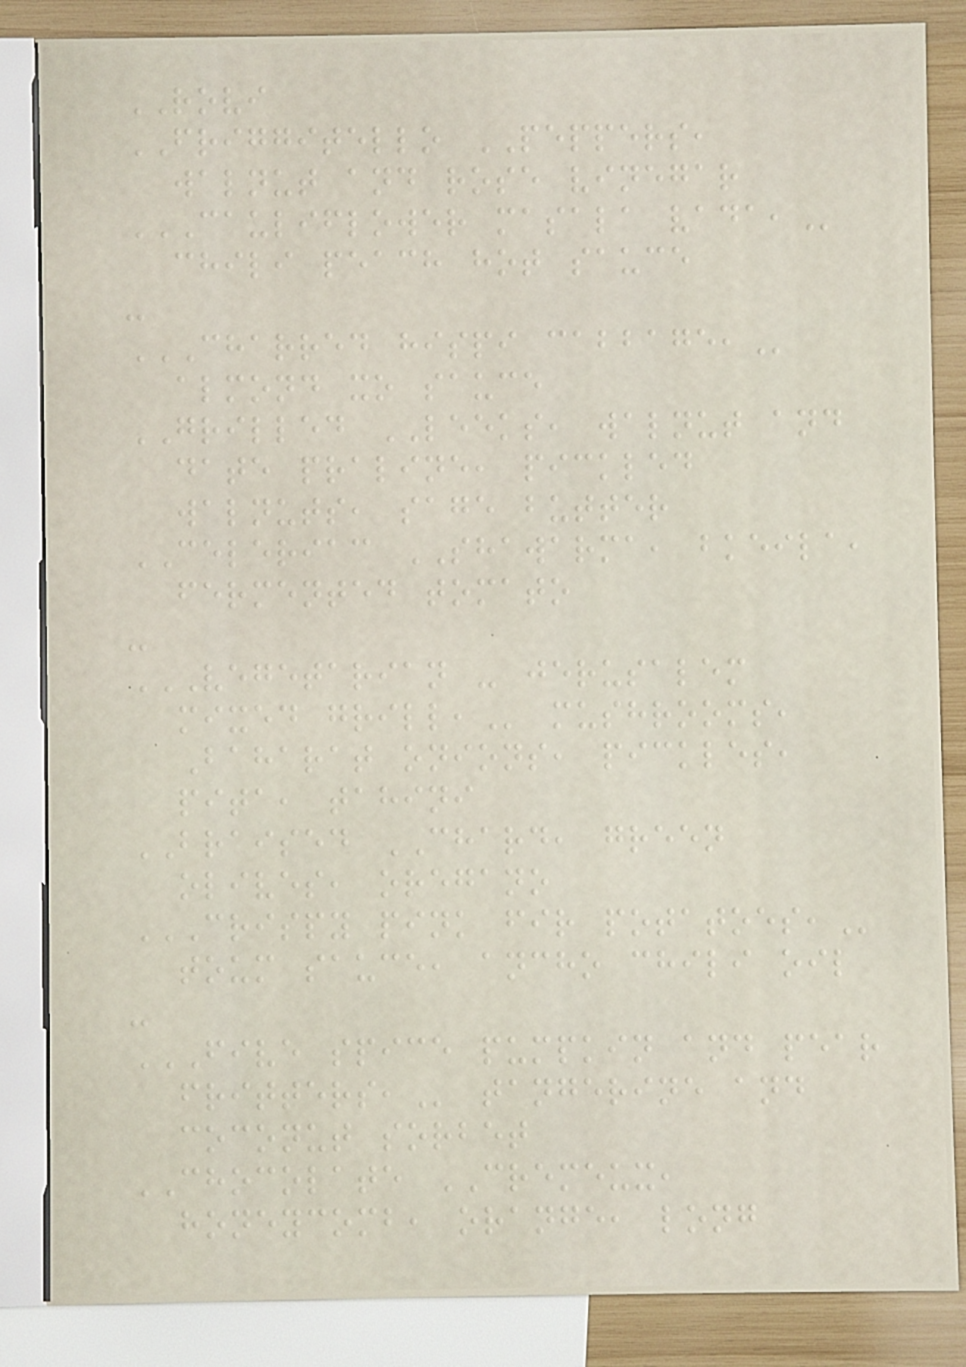ROVI
FRIGGITELLO PEPPERS,
walnut and rose vinegar
CAULIFLOWER MASALA VADA,
chili peach hot sauce
-
CHARRED HISPI CABBAGE,
almond xo sauce
GRILLED LEEKS, walnut and
date praline, pickled
walnuts, sage butter
CELERIAC SHAWARMA, bkeila,
fermented tomato
-
VEGETARIAN - JERUSALEM
MIXED GRILL, mushrooms,
Baharat onions, pickles,
pita, tahini
BRAISED CHARD, green
olives, oregano
CRISPY PINK FIR POTATOES,
toum sauce, ancho chili oil
-
FIVE SPICE PUMPKIN AND PEAR
FRITTERS, tangerine and
coconut sorbet
CHOCOLATE CREMEUX,
honeycomb, orange, long
